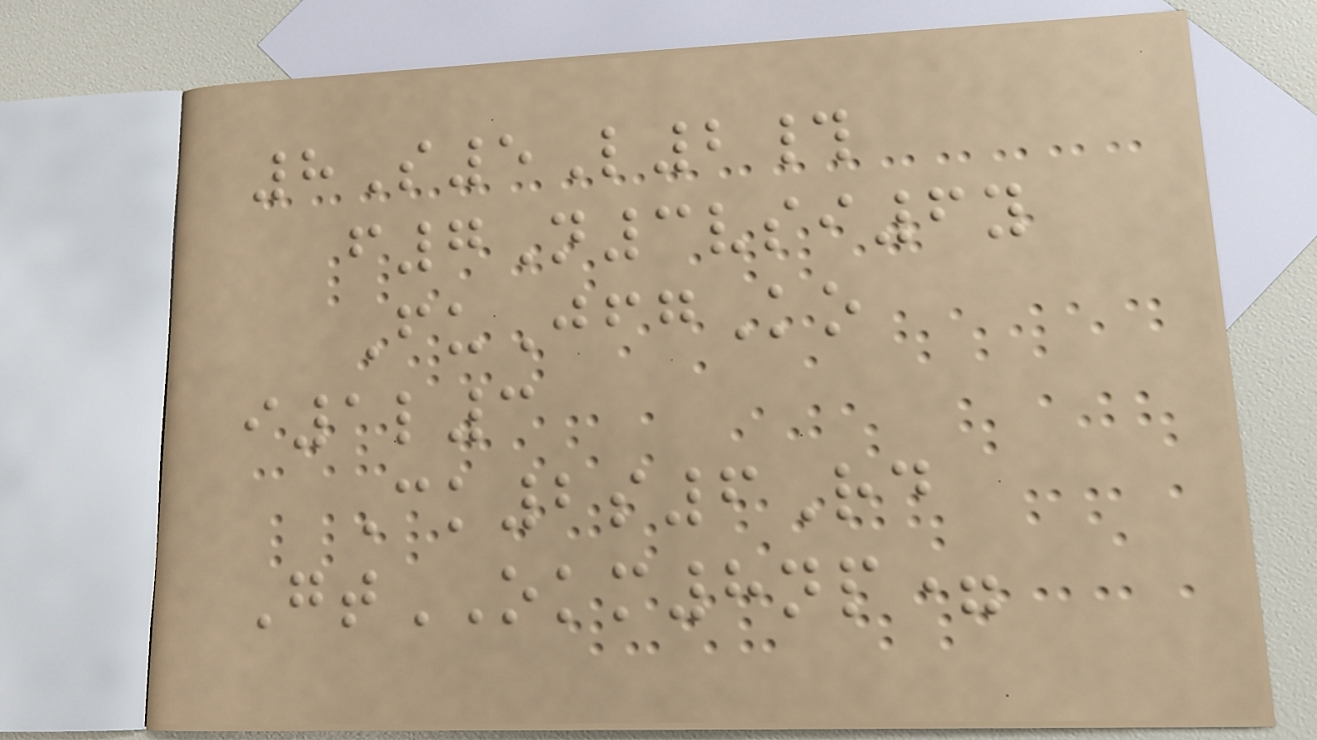8S5L2#
f7N3vsi6y
FuJfgKo
i1l3
Ck2s6Rd
GtOKM8np=
